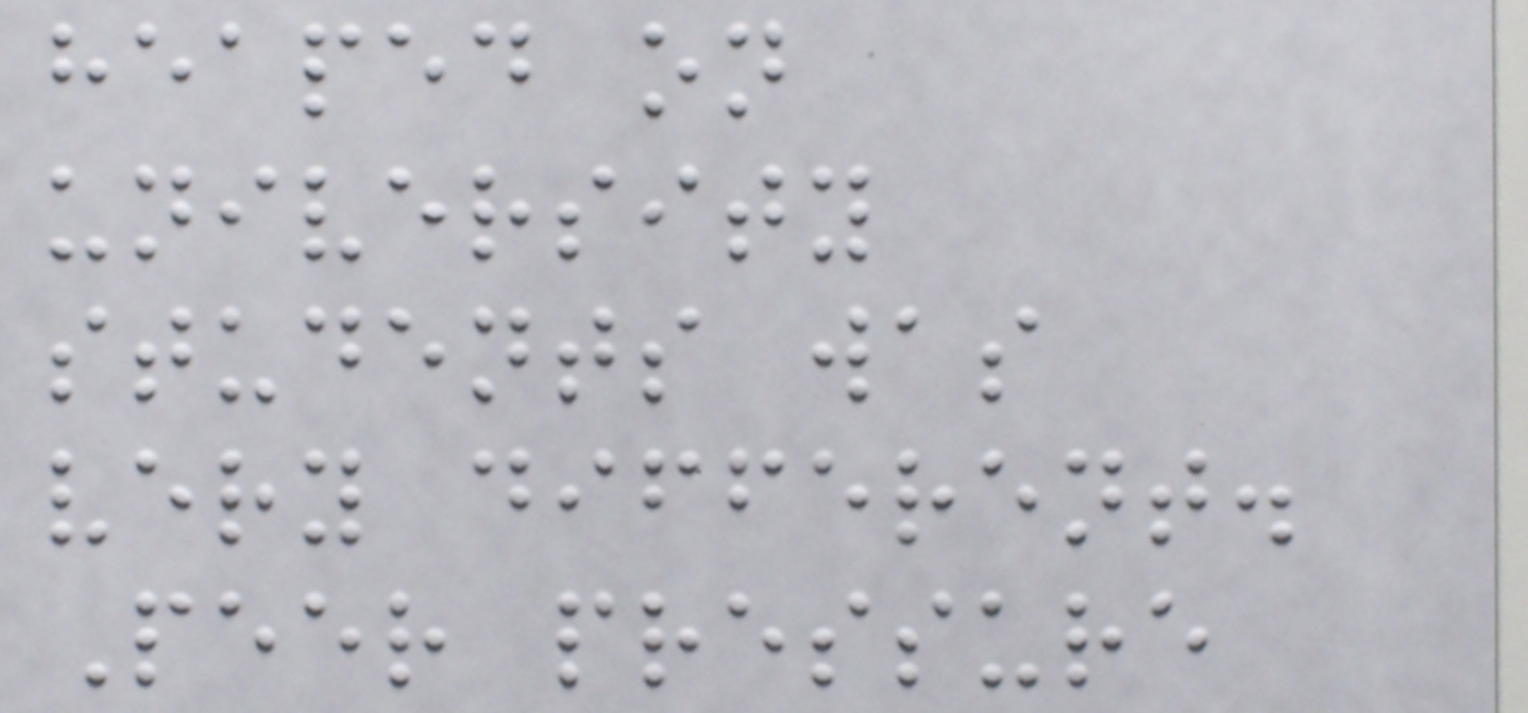heaped on
university
students was
very different.
Peer pressure
